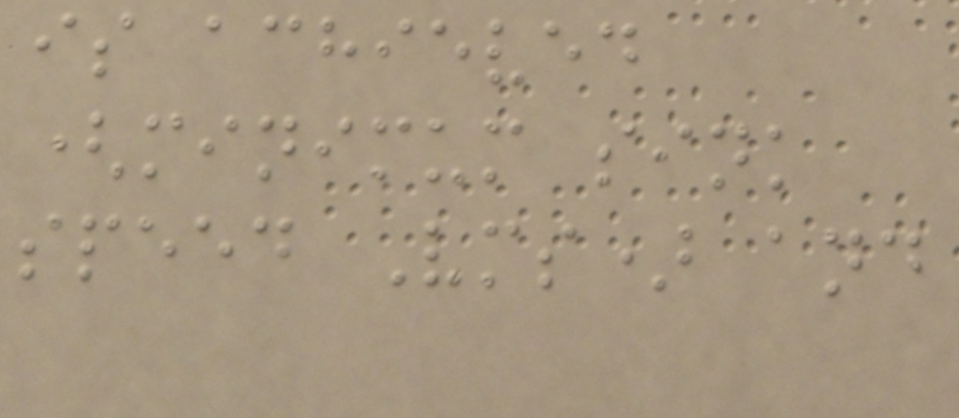is achieved
(minimum sink
speed Vms) and
